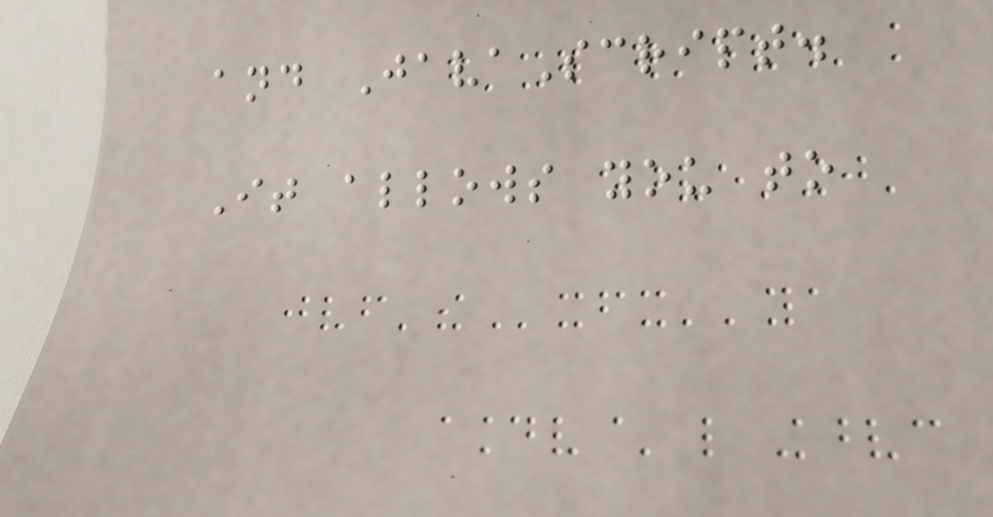and JavaScript.
It allows you to
